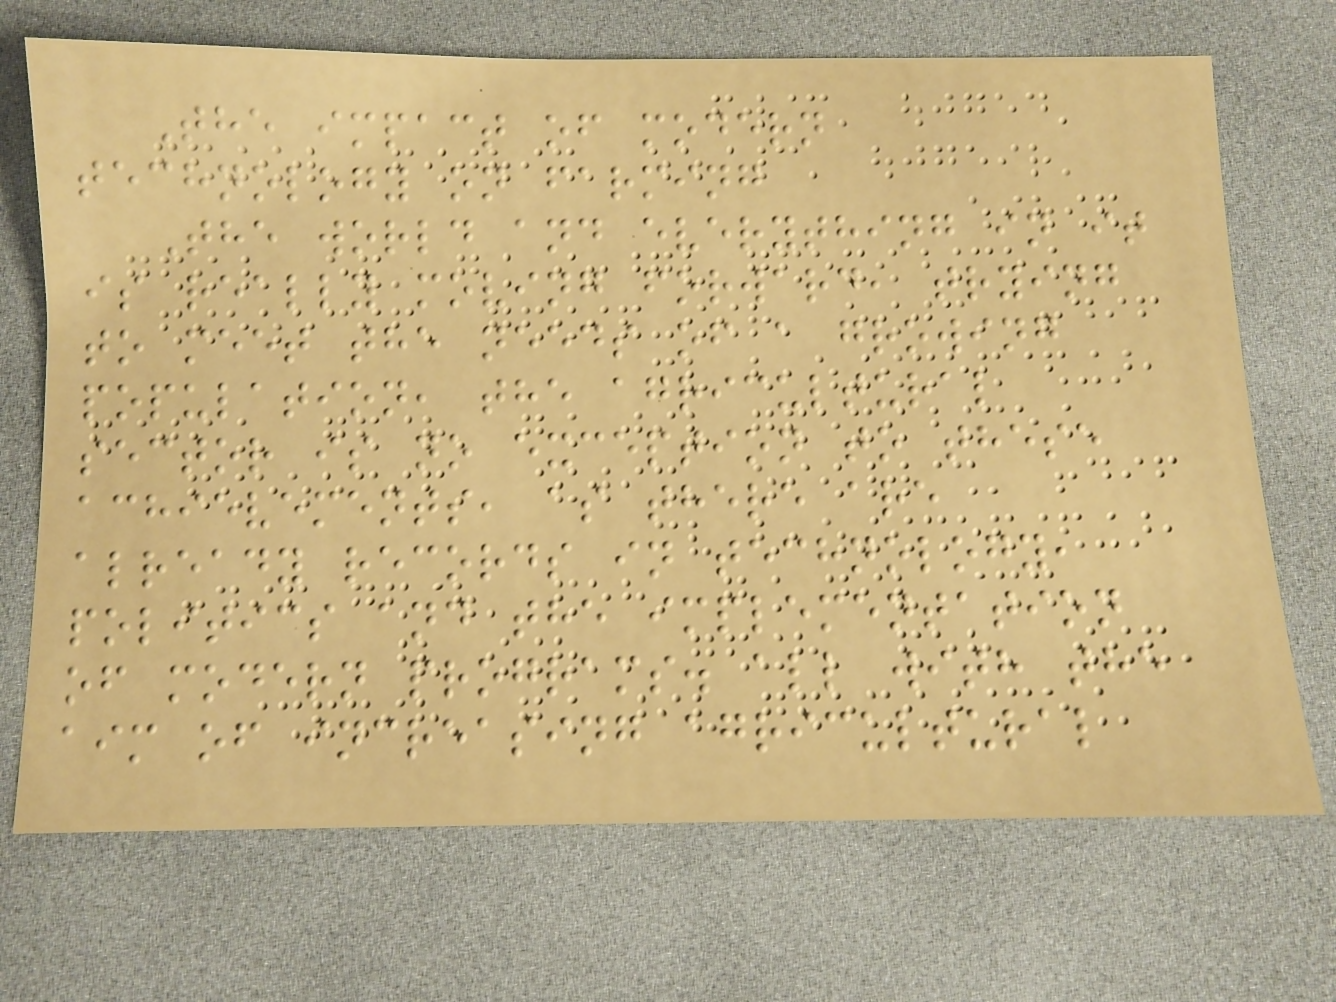The impact of modern
technology on farming
The world and everything in it
is really moving forward, trying
to meet the needs of a growing
population, the agricultural
sector is no exception to these
achievements, as there are
already records in technology,
politics and the implementation
of modern programs. all with the
aim of increasing agricultural
